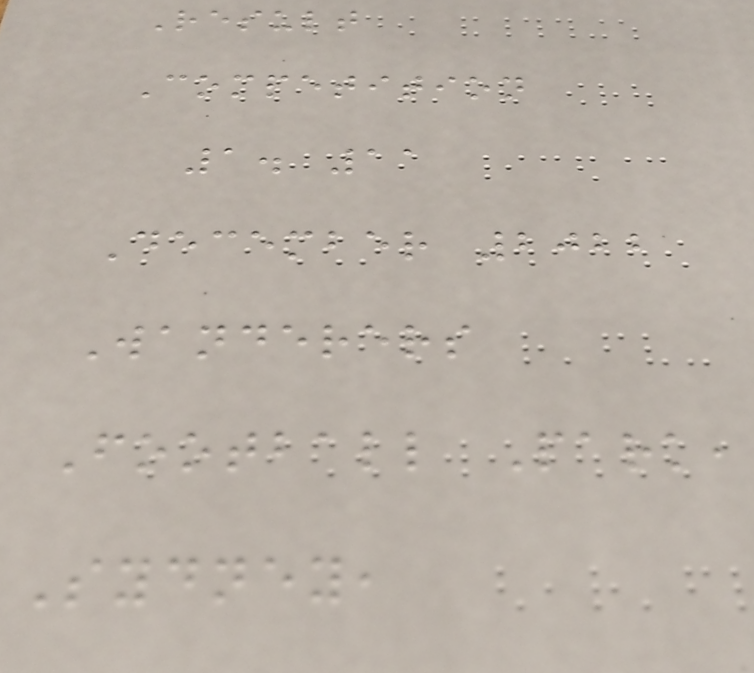Result
Competition
1. 11
December 2022
Wanderers
Football Park,
Sydney,
